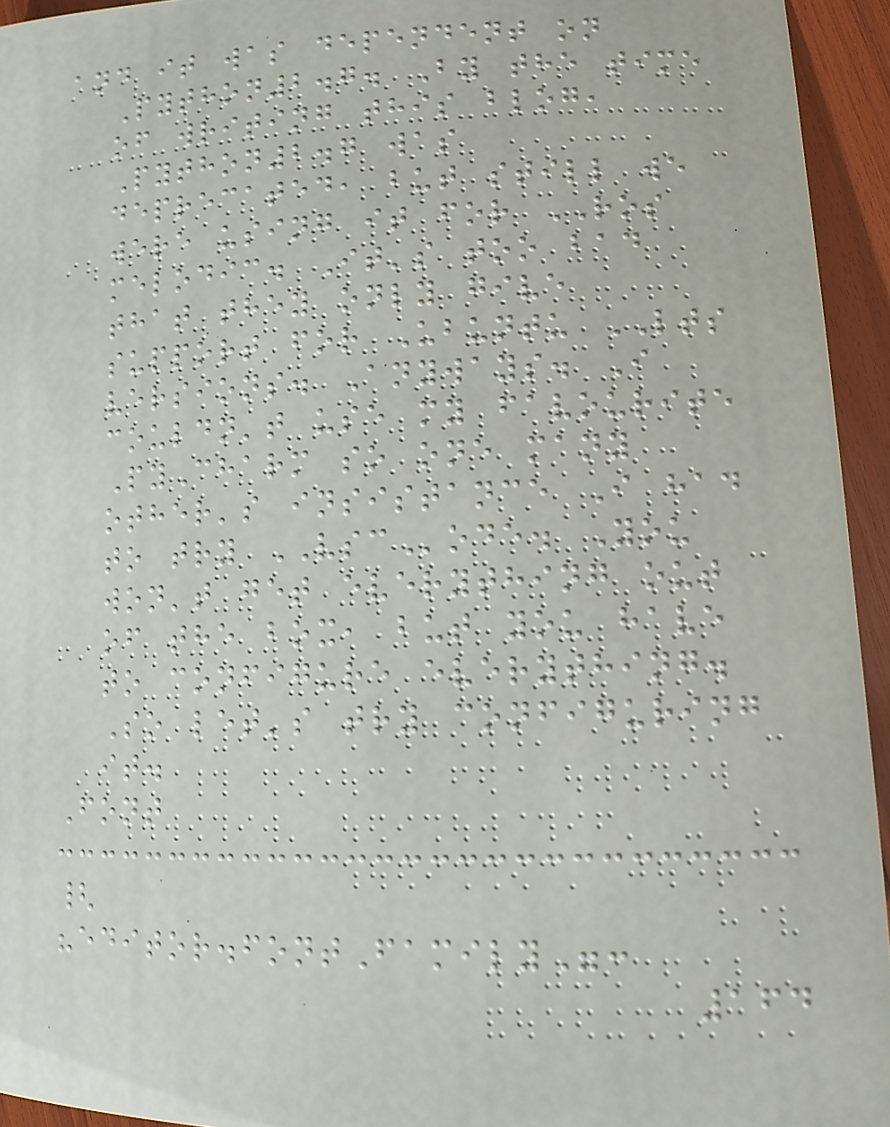and it was dependent on
Python2.7. By the time
of writing this blog,
Python2.7 was
deprecated, but still we
were using it for ROS
melodic. It's too bad
that they only give
support for Ubuntu LTS
versions. Anyways. I
couldn't use my favourite
PyCharm so one many
other's insistance I had
to try VSCode. You
won't get everything out
of the box, but you have
to configure everything.
So let's try configuring
it.
Font
{
"editor.fontFamily":
164
